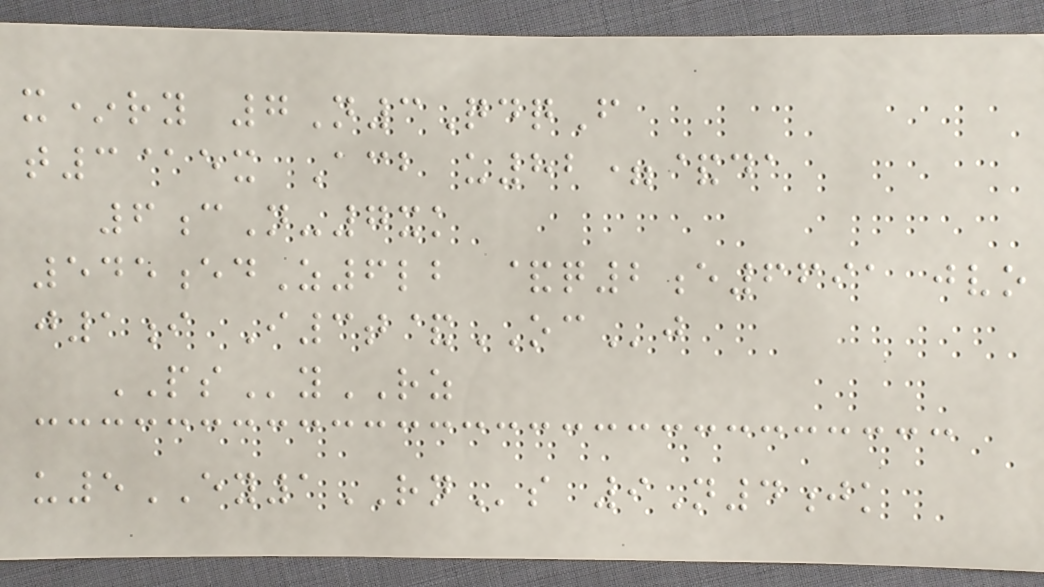x*ry 7N3QdqF
t3@ex Acb u82=&da
6cN-7xk
545edZ6lb &q2e6691 jvo
j1i I3t&OCj
PSyRZ
u5EY1RNs 9N4jk
